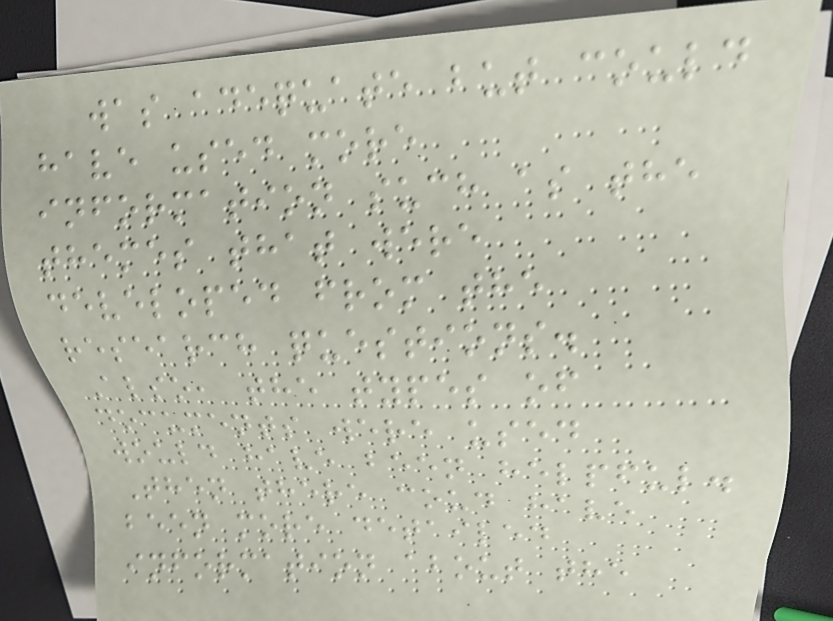was adequate but could
have used more
information such as the
themes that were
developed from the
research questions.
Also, the types of
documents were used
would have been helpful.
Then there coud have
been more detailed
information about the
